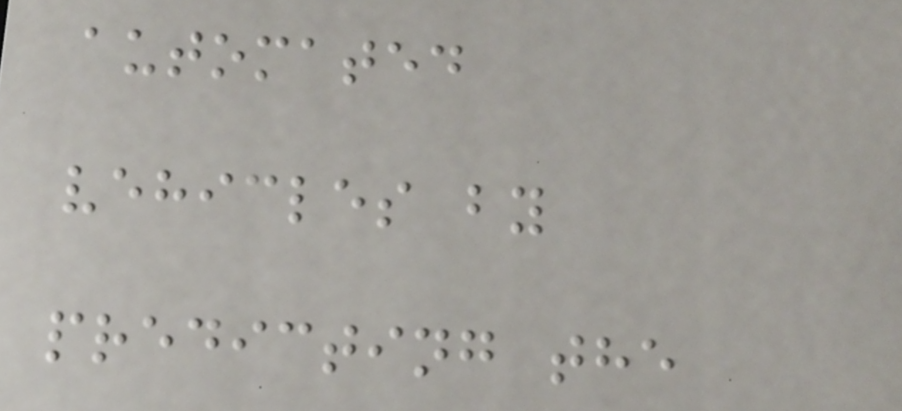automated
vehicles by
predicting the
